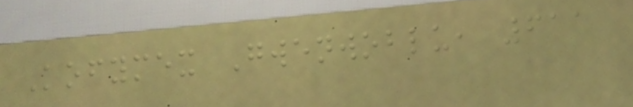Kofymex Gwenwoblu, 611
